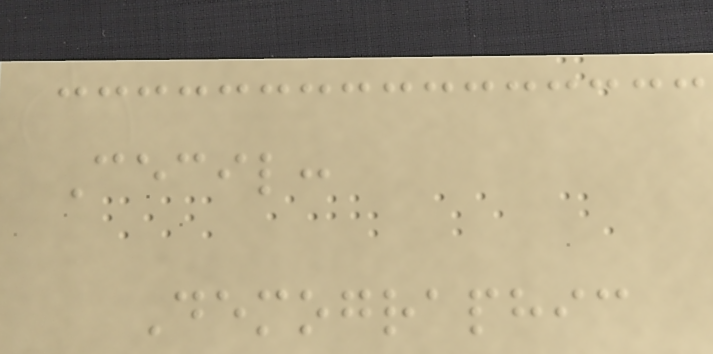Cecil:
Demographic
